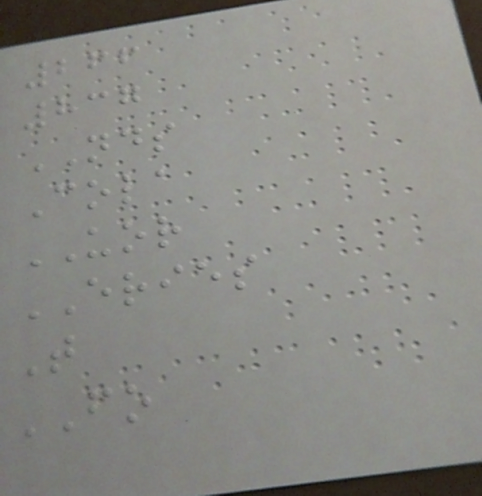266
837
NDS
Cola
UOR
ERIES
T
FO
